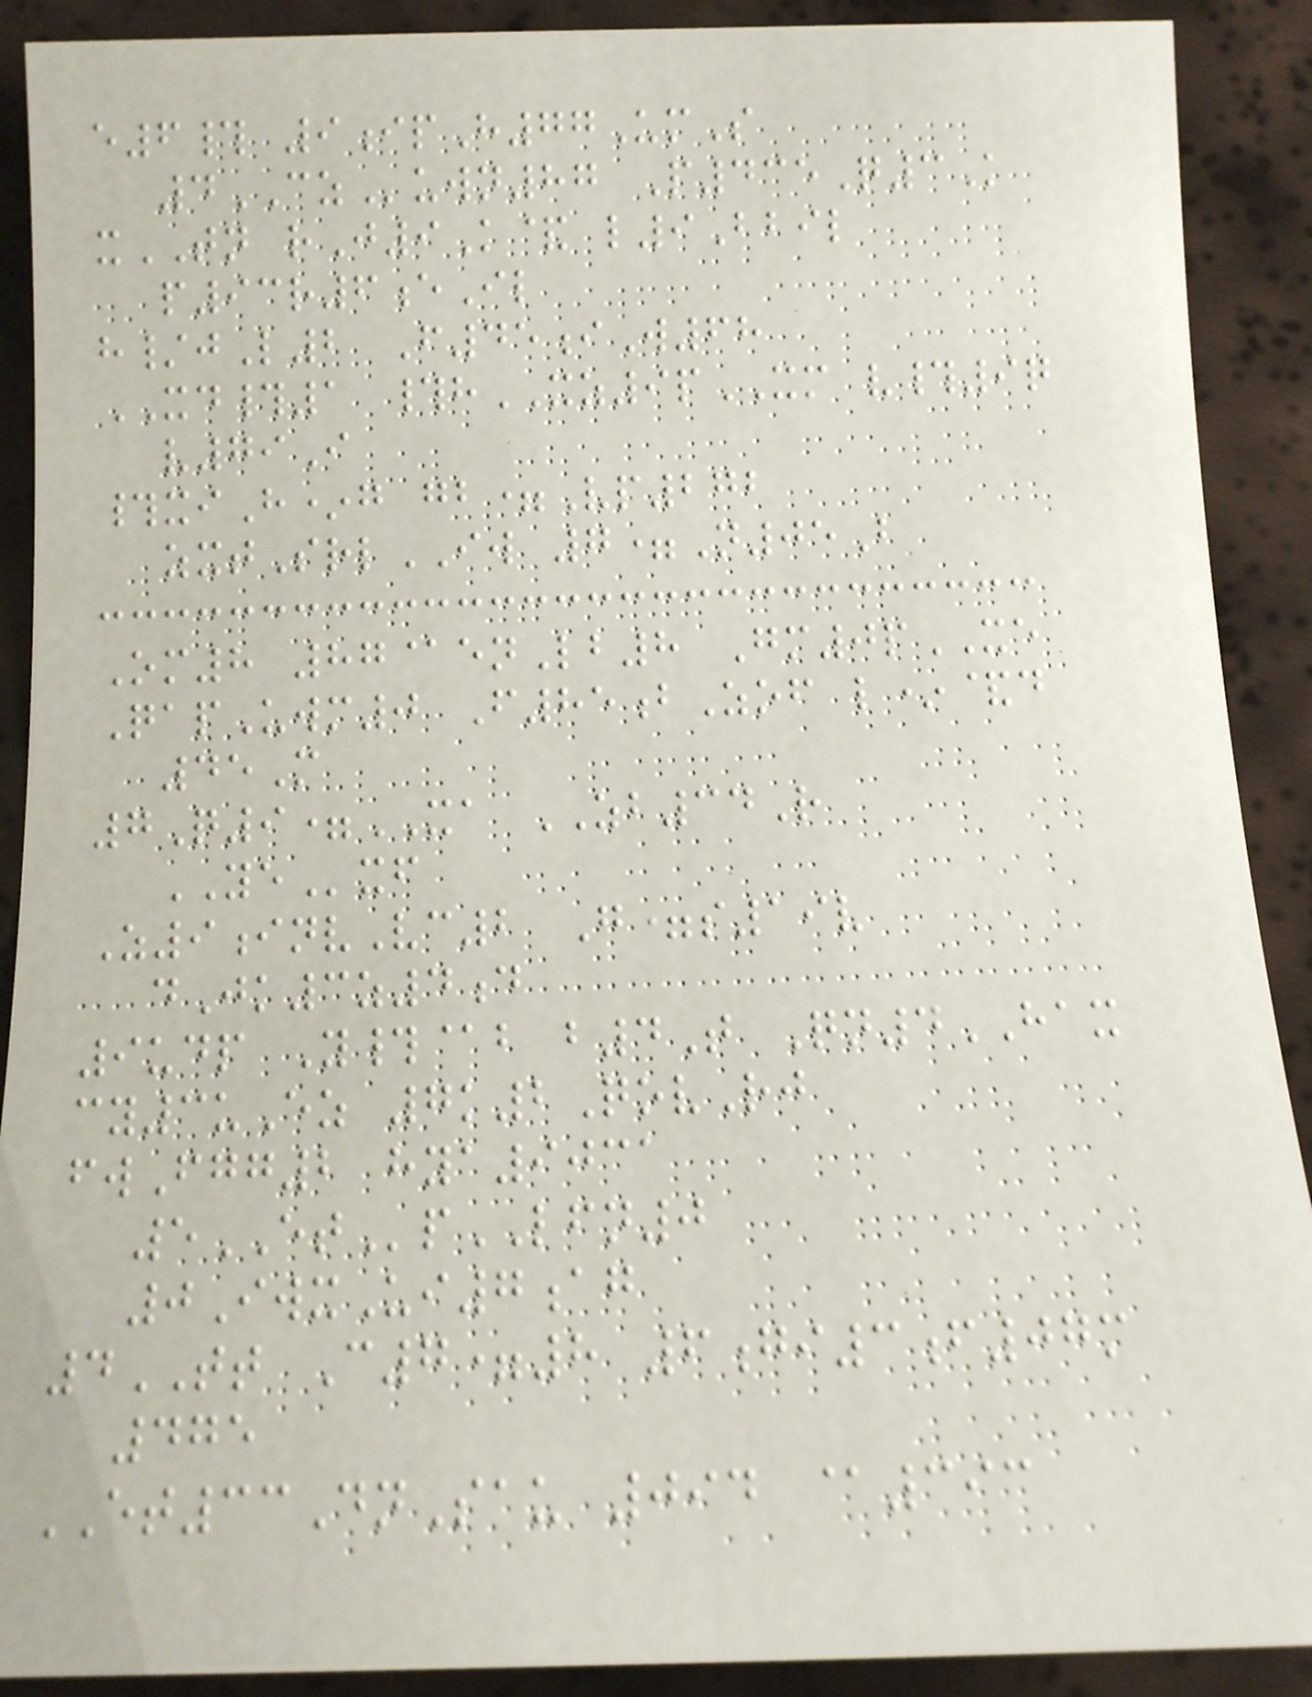e6# 9ipH77UmS
4CZuwn87 P435Q3K
xTN rJ9K& l9Bbil
p93r6eIl
h/jL2 F45iW68
XD#1 #hXZ9pXM v#9q
v79I
#xiH*g gb=Vp272
zxtSrlIW 7=N05B
Om8 87@enLb8 Gm0pXE
QapUwm0 F85bZof l*&d
45M
7Q9=XA ZB34R
YExf
Z9invVc2 G=s19v
dJk3z4d
9udp Y#@b b4T Qn4HAX
cy3uEz 7k2QovRj
fwFgg2 hya9031
5ETpLFN0
0IwxUi7ag
4TT C7=8 6gi3f07m
475
ET33DnSau 094 @393
